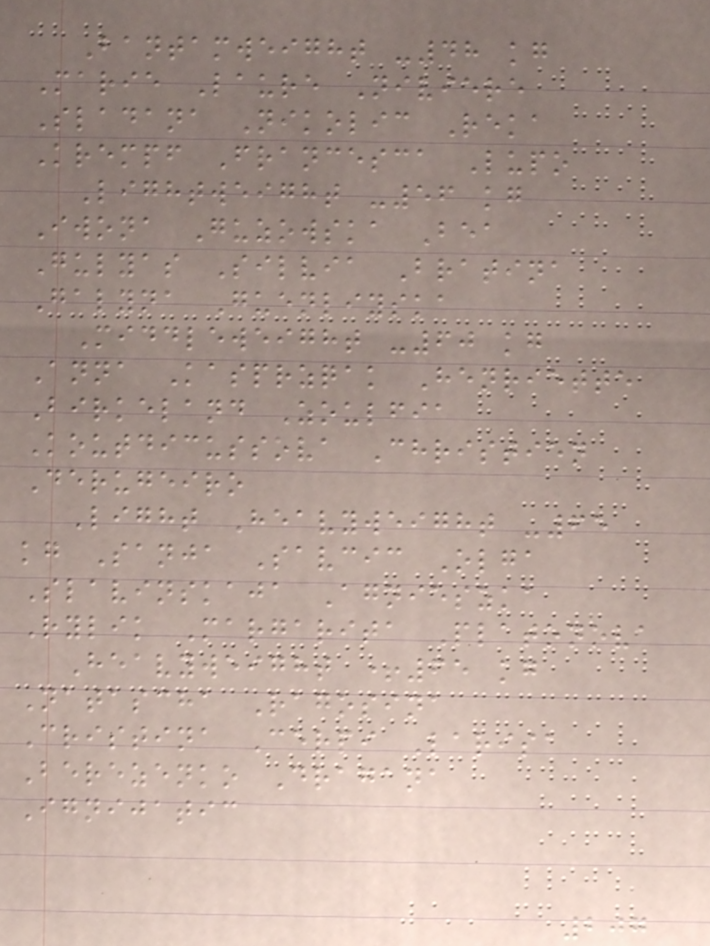Bantamweight -48 kg
Marie Laure Niviere
Sladana Nikolic Reka
Krempf Francesca Lupo
Lightweight -56 kg
Iwona Guzowska Bea
Gulyas Silvia Bratina
Galyna Guenliyska
Middleweight -60 kg
Anna Kasprzqak Henriette
Birkeland Zoulfia
Koutdicussova Christien
Derugeiro
Light Heavyweight -65
kg Sanja Savcic Olga
Slavinskaja Agnieszka
Rylik Margarita Platonova
Heavyweight +65 kg
Natascha Ragosina
Cristina Cerpi Larisa
Berezenko Dragana
Ignijatic
207
